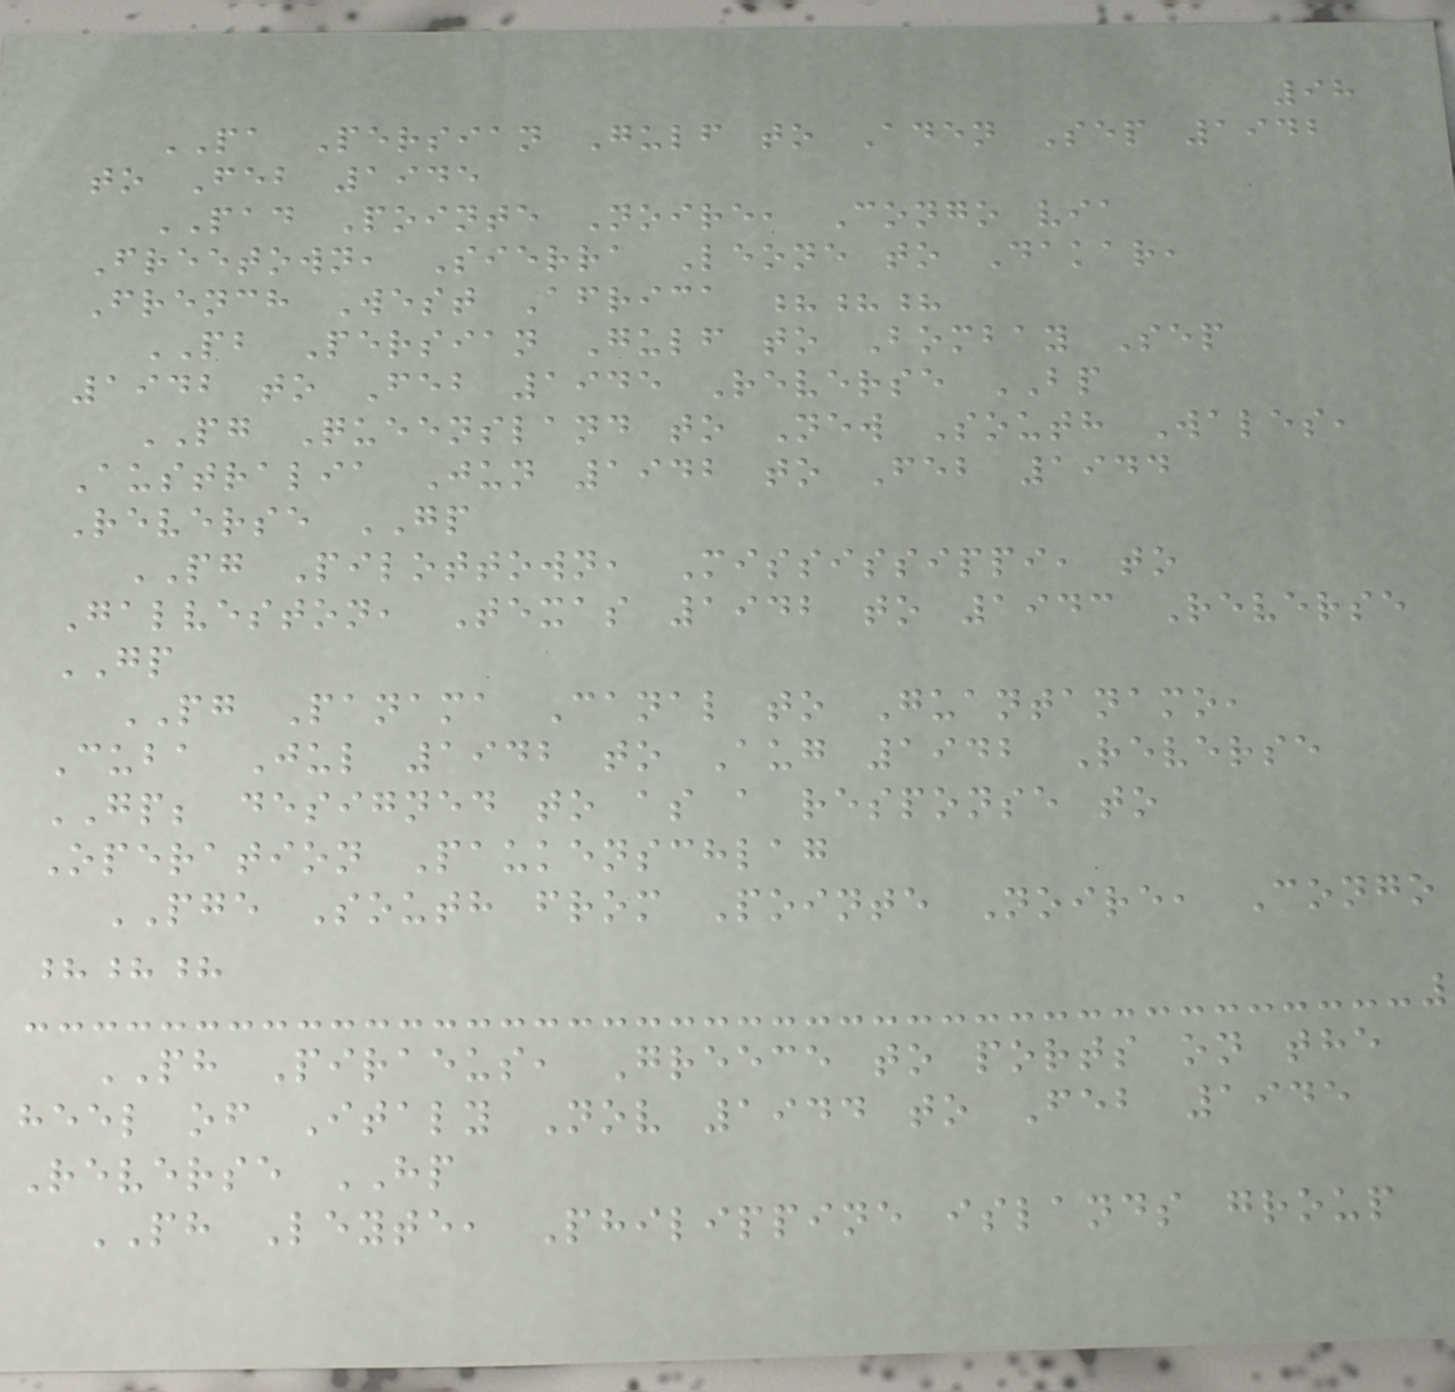98
PA Persian Gulf to Aden Sep 1942
to Feb 1945
PAD Pointe Noire, Congo via
Freetown, Sierra Leone to Dakar,
French West Africa ???
PB Persian Gulf to Bombay Sep
1942 to Feb 1945 Reverse BP
PG Queensland to New South Wales,
Australia Jun 1942 to Feb 1944
Reverse GP
PG Pilottown, Mississippi, to
Galveston, Texas 1942 to 1943 Reverse
GP
PG Panama Canal to Guantanamo,
Cuba Jul 1942 to Aug 1942 Reverse
GP; designed to as a response to
Operation Paukenschlag
PGE South from Pointe Noire, Congo
???
PH Piraeus, Greece to ports on the
heel of Italy Nov 1944 to Feb 1945
Reverse HP
PH Leyte, Philippine islands group
